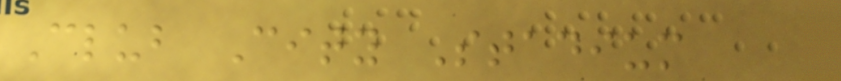Club City Stadium
